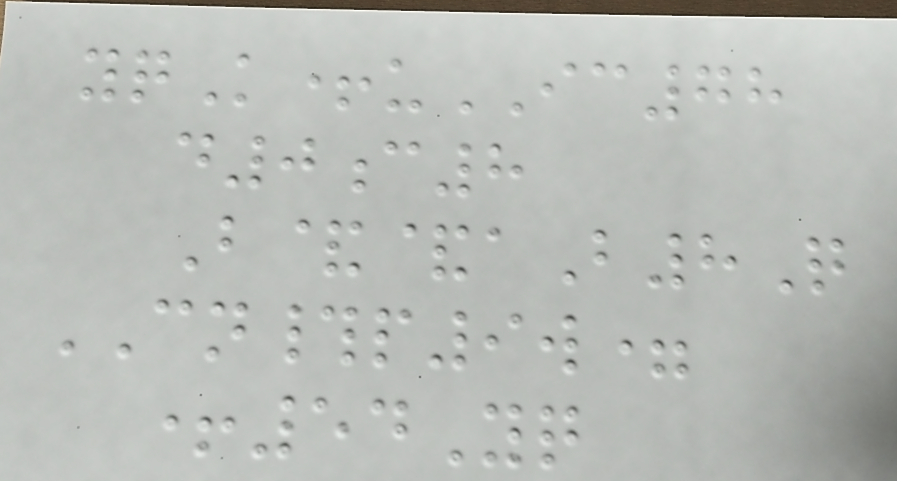yqK+uIC78
d0c8
B&&aB8Q
CN#p9w=
+54Yq
